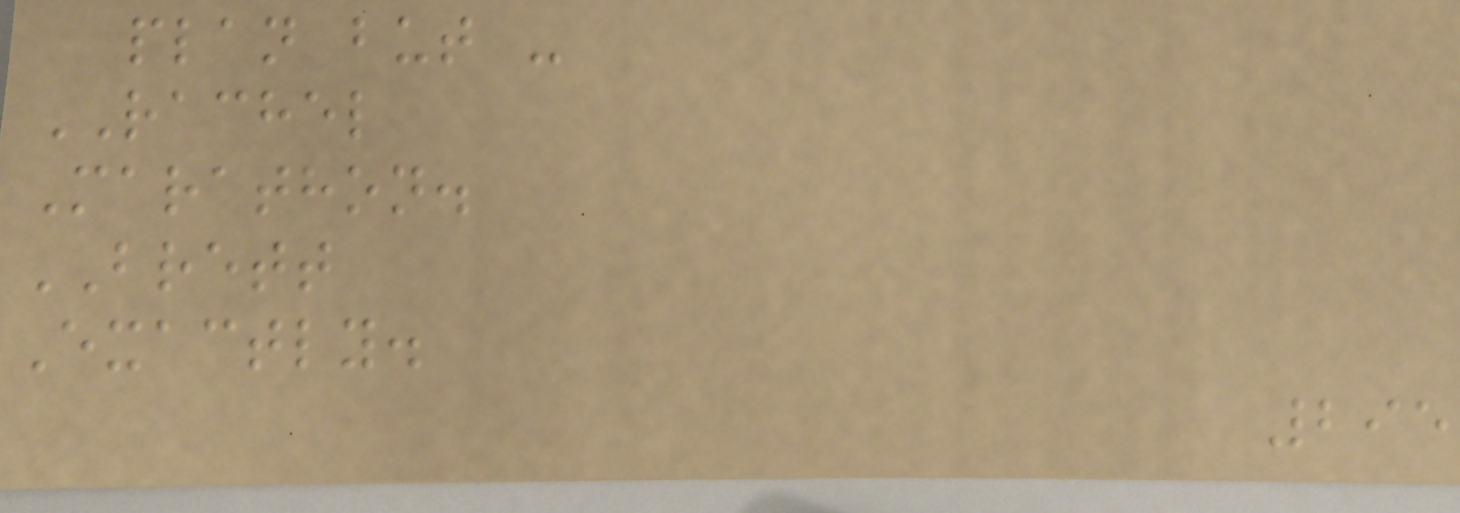plan but -
RACHEL
Marathon.
BRETT
Exactly.
295
